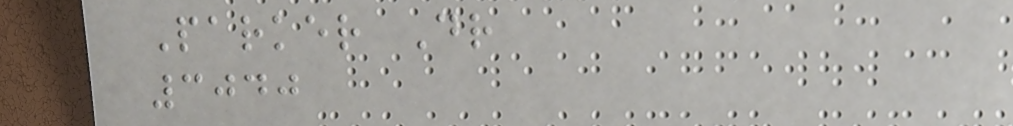Parker Dr
3040
